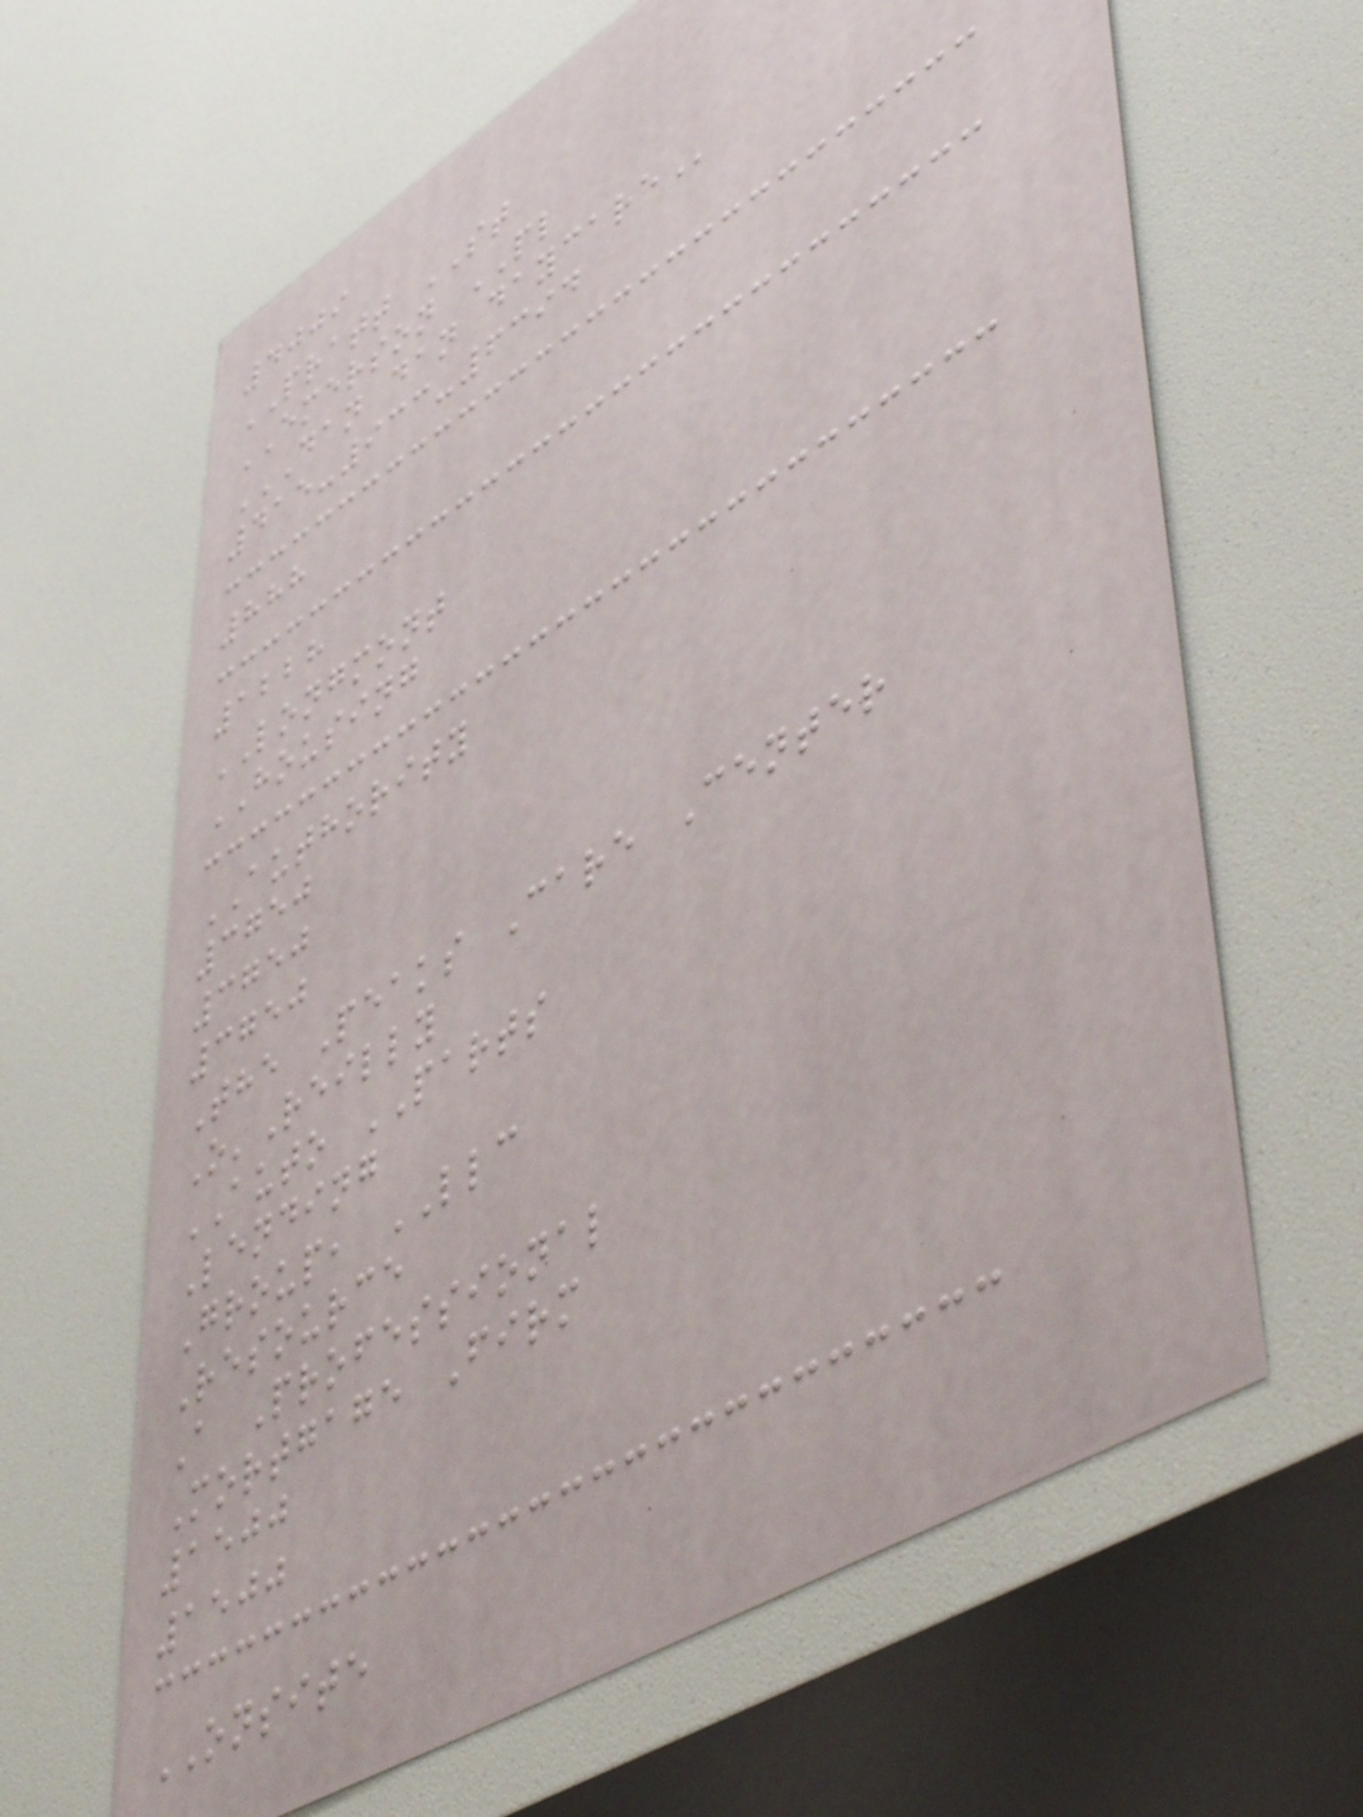4009
PRATT ST
EMERSON PL
DAN DAN DAYCARE
415-933-6394
888
1228
LONGMONT
HOUSING
AUTHORITY
3750
3750
3750
The Peaks Care Center
O'Reilly
AUTO PARTS
Lending
Group, LLC
Resource
A Professional
Mortgage Firm
1500
1500
ONSITE
